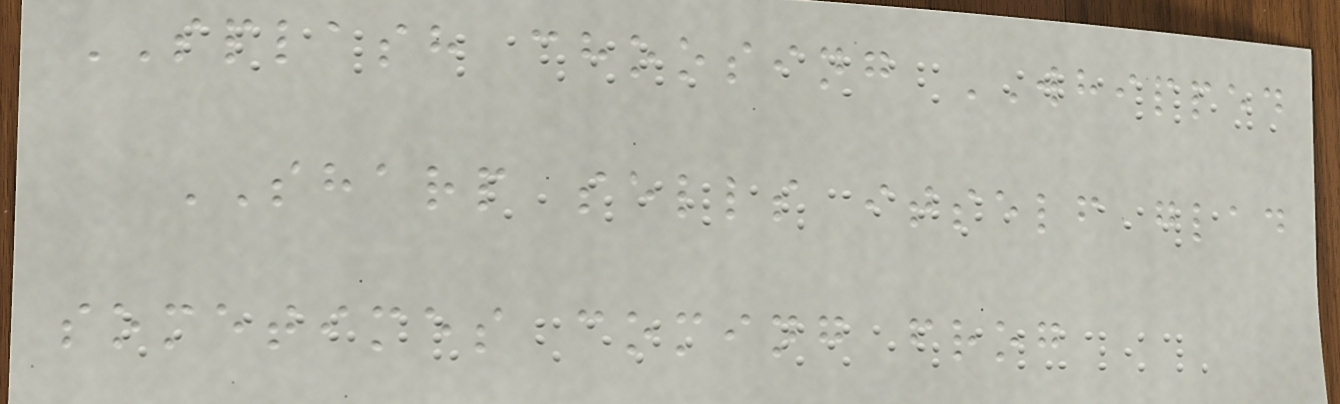SPLASH choosing WHIPPED
SHARP sells itself glad
sometimes coming frog
